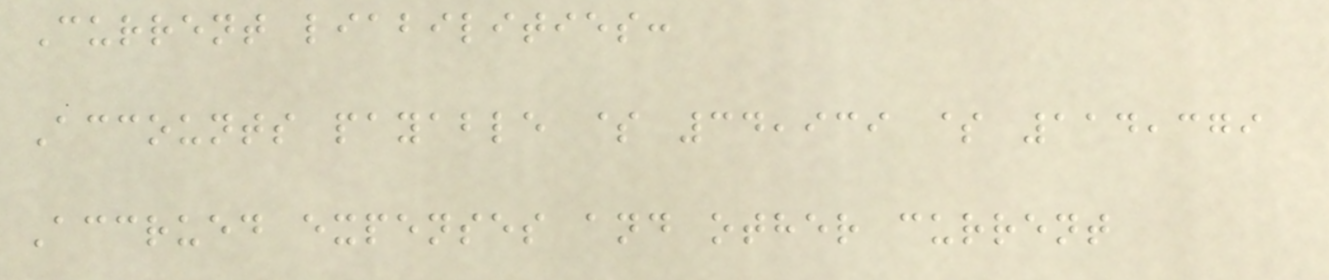Current liabilities:
Accounts payable $ 34,939 $ 114,379
Accrued expenses and other current
